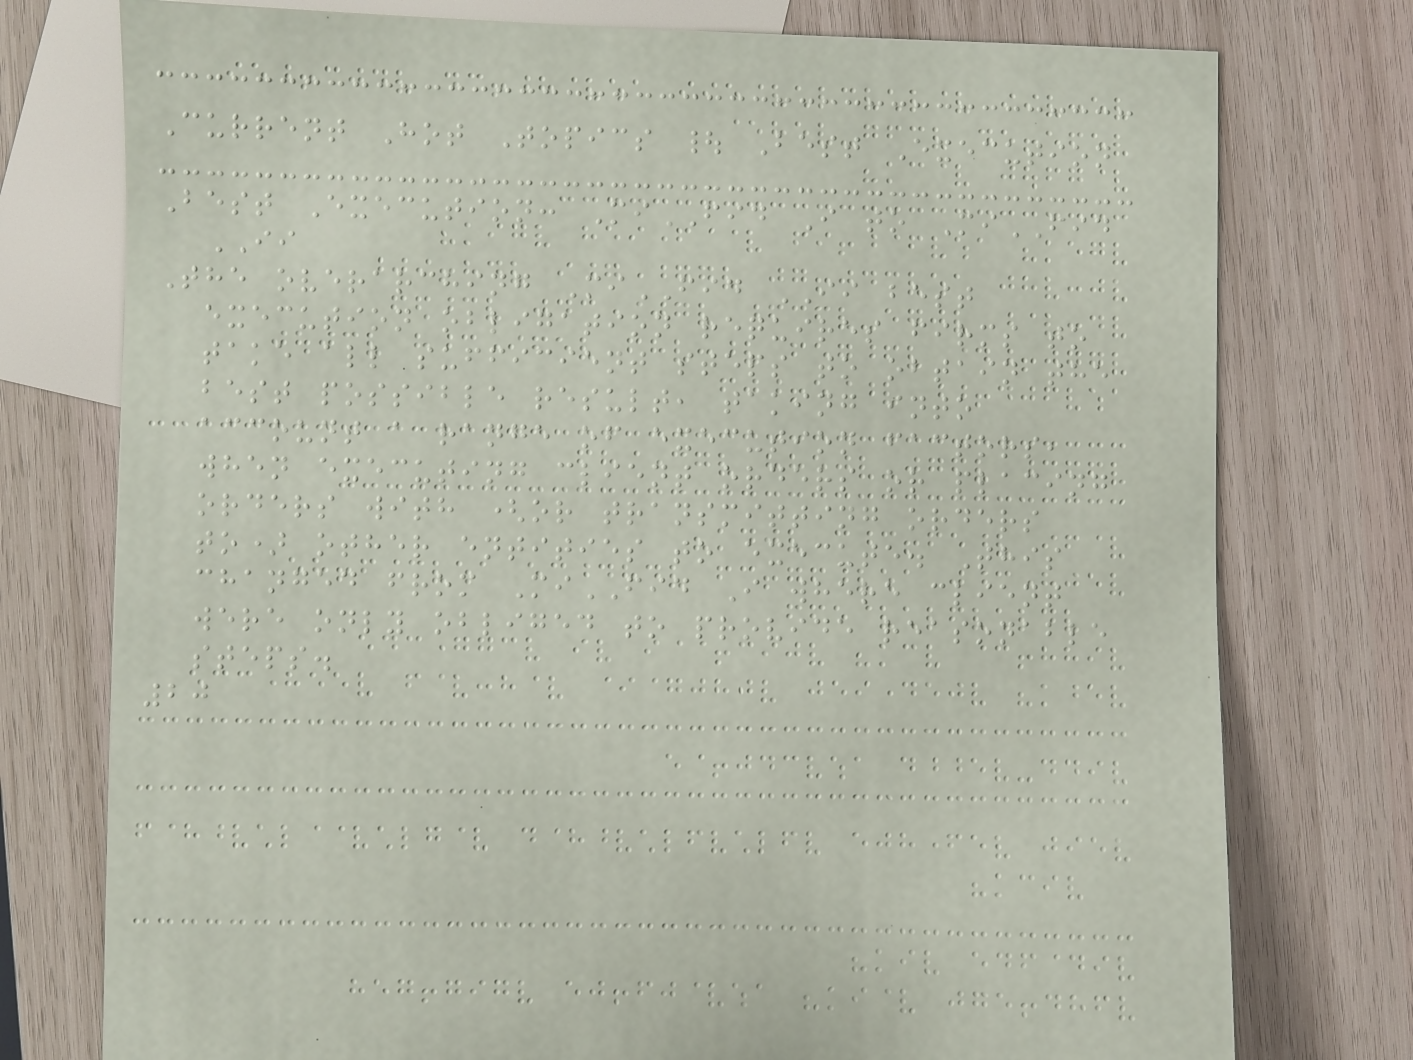Current Hot Topics | Best Execution
Best Execution: MiFID I to MiFID
II
The overarching MiFID II best
execution obligation requires firms to
take all sufficient steps to obtain the
best possible result, taking into
account a range of execution factors,
when executing client orders or placing
orders with (or transmitting orders
to) other entities to execute. This
changed from MiFID I where client
were only obliged to provide reasonable
steps.
20
